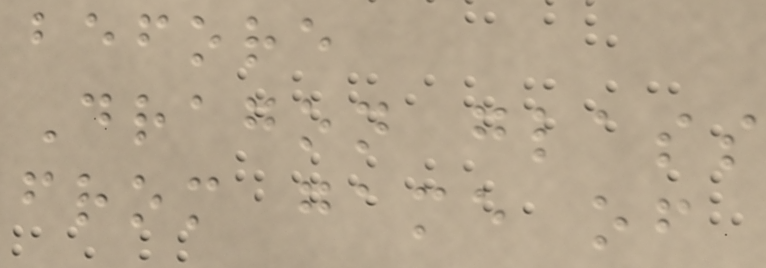before
Dragon glass
from game of
